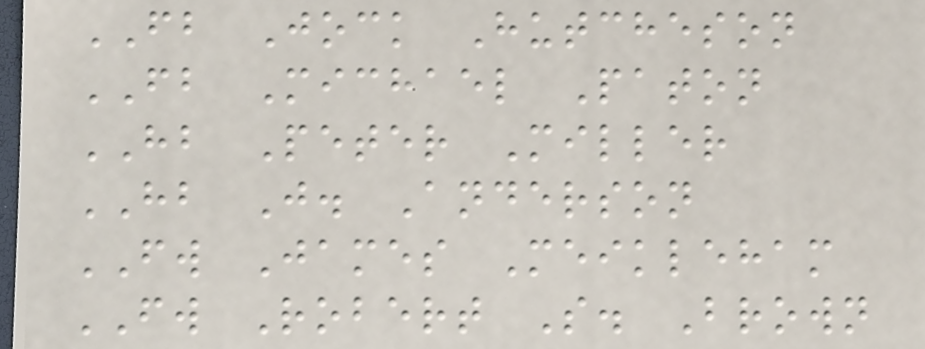FB Jock Hutcheson
FB Michael Paton
HB Peter Miller
HB J. Anderson
FW James Meikleham
FW Robert S. Brown
